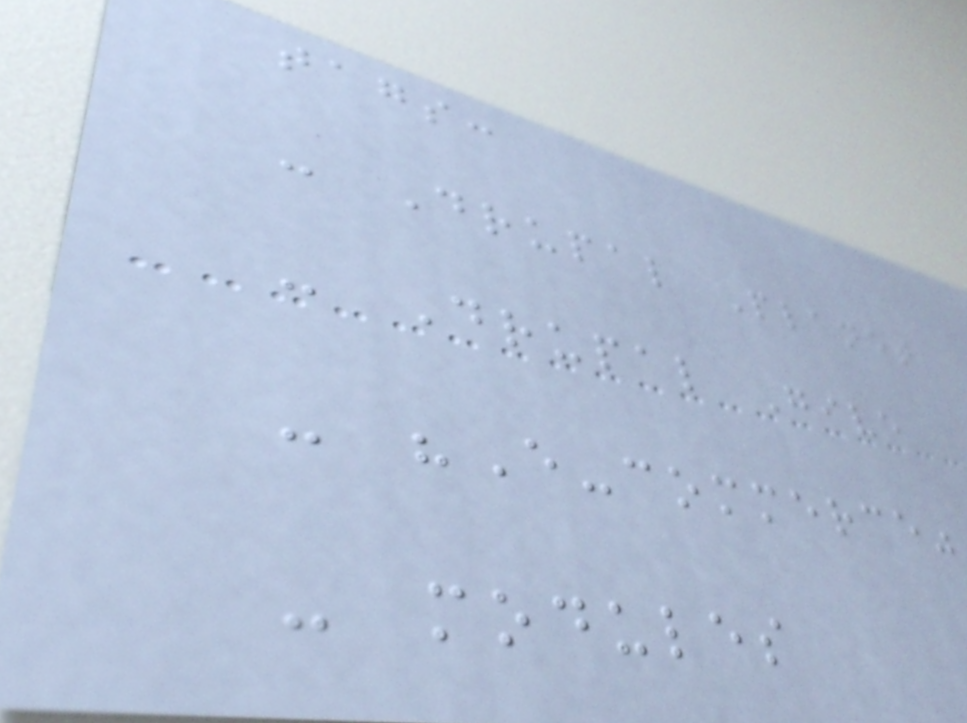tags:
- Drupal Planet
- Drupal Give
- "E-commerce"
- modules
